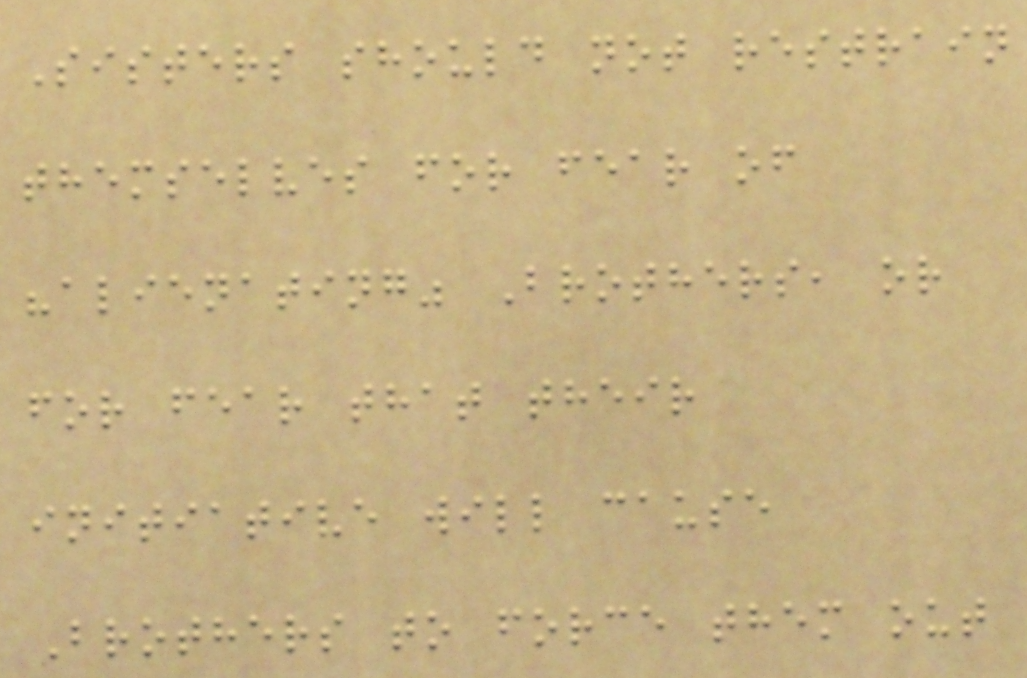Sisters should not restrain
themselves for fear of
"alienating" Brothers, or
for fear that their
initiative will cause
Brothers to force them out
